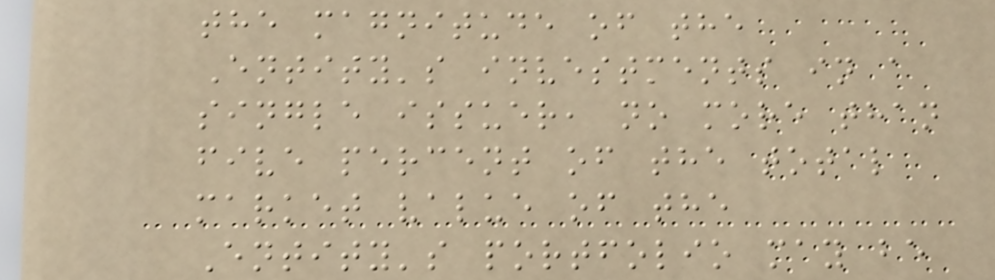the magnitude of the
Entity's investments in a
single issuer, no more than
five percent of the total
market value of the
Entity's portfolio may be
